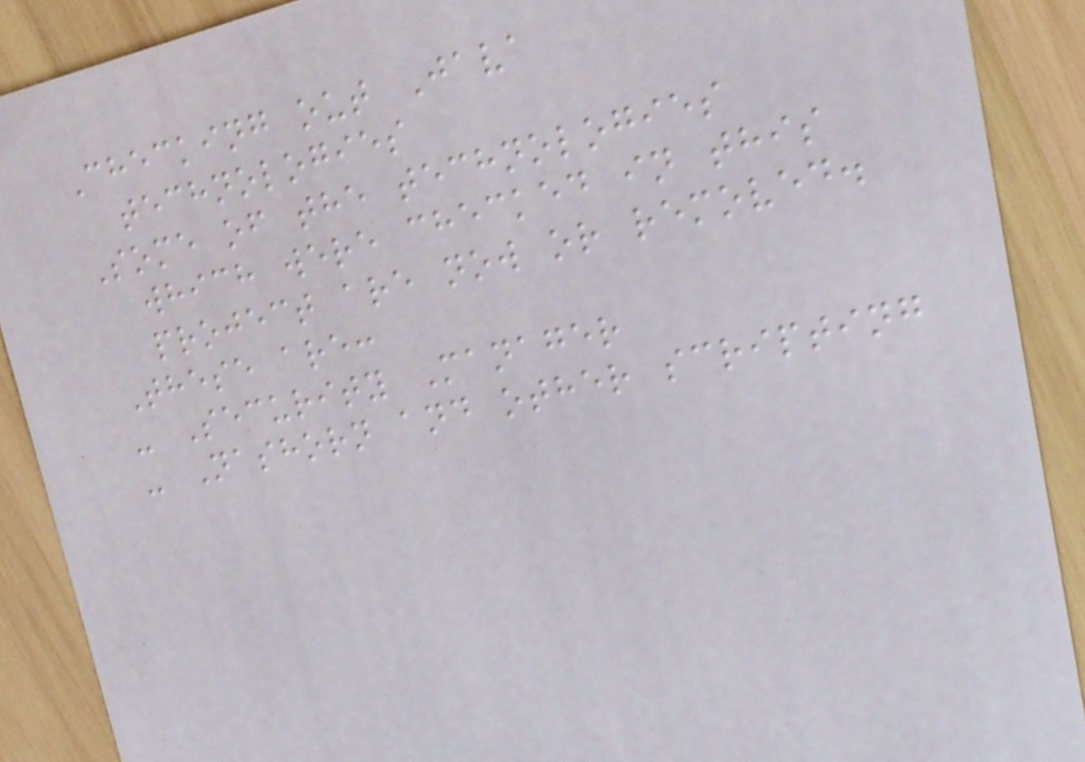Checking out Java
technologies
Some of the technologies
which were checked in this
project are now or removed.
These are:
- Security Manager
- Nashorn and other scripting
